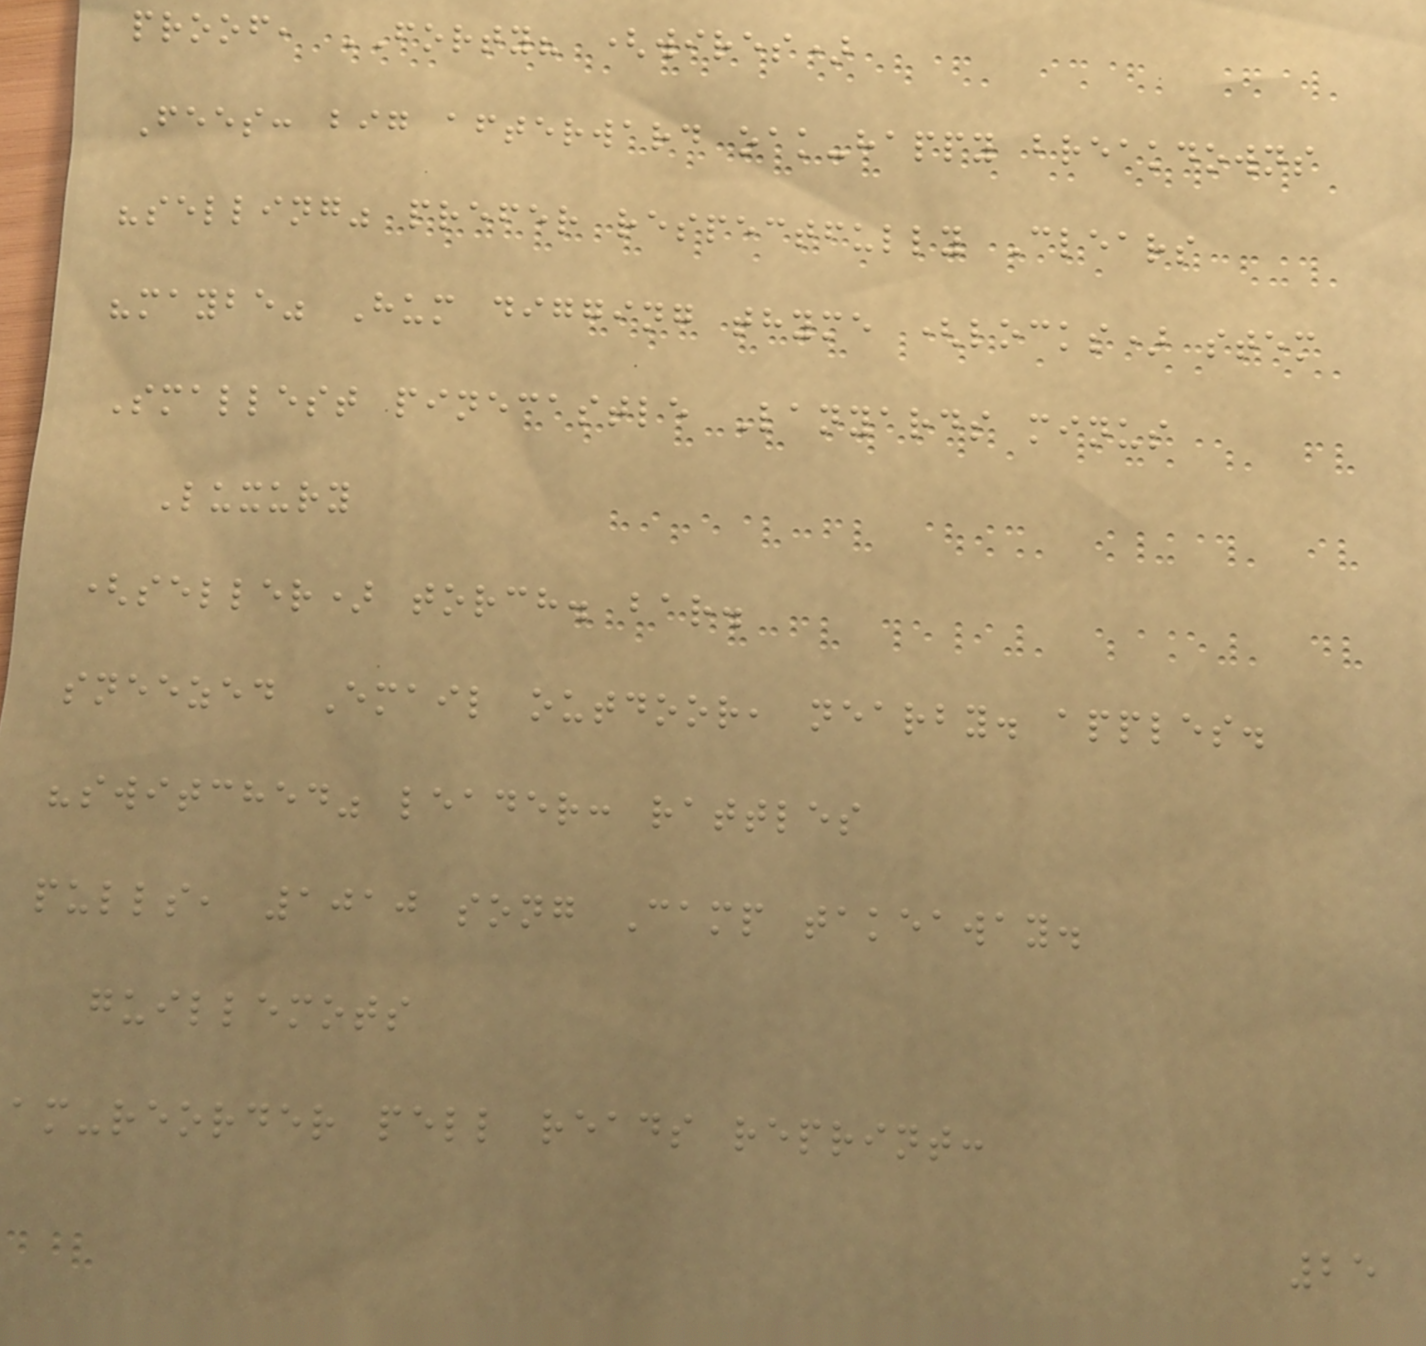proof, FORTY? (wires)
Fees: big afterward oak-happy breakdowns
"selling" prefer respectfully Clears
"maybe" Hum digging thyme (locks) stem
Smallest pinecastle Lanyards minus
Luxury
(seller) torch. bar.
sneezed Email outdoor, nearby. apples.
"switched" leader: rattles
pulls, 1010 song Camp takeaway.
guillemots
am-reorder pell reads reprint:
25
